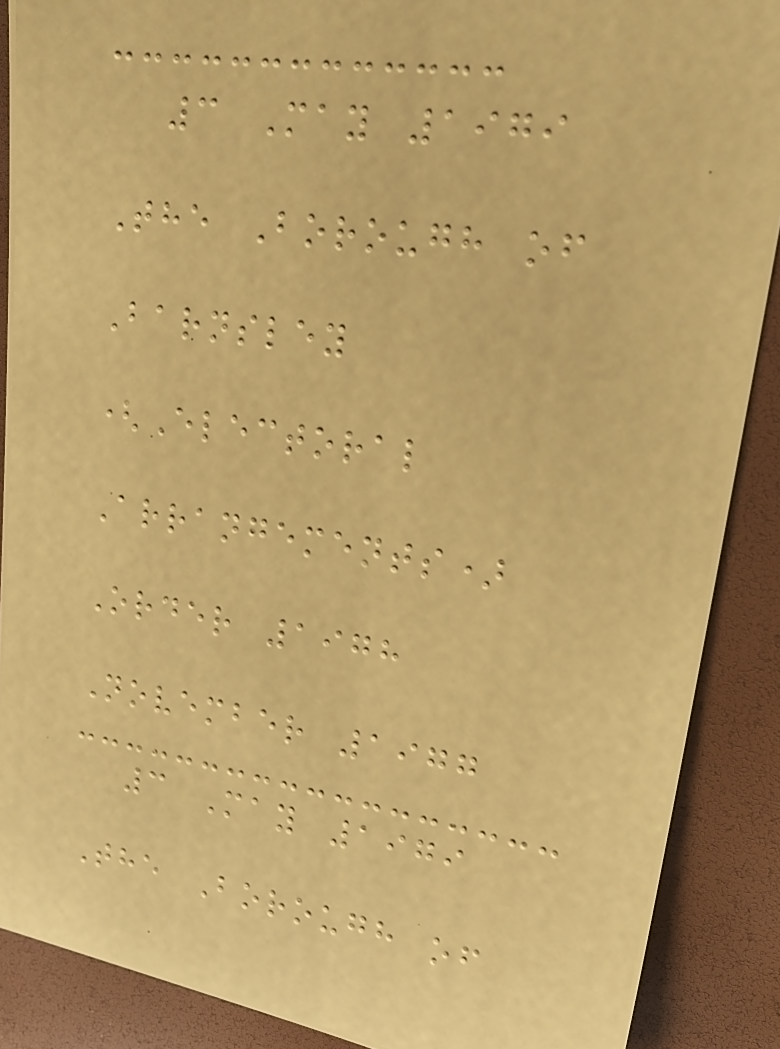3 May 1979
The Borough of
Barnsley
(Electoral
Arrangements)
Order 1978
November 1977
3 May 1979
The Borough of
